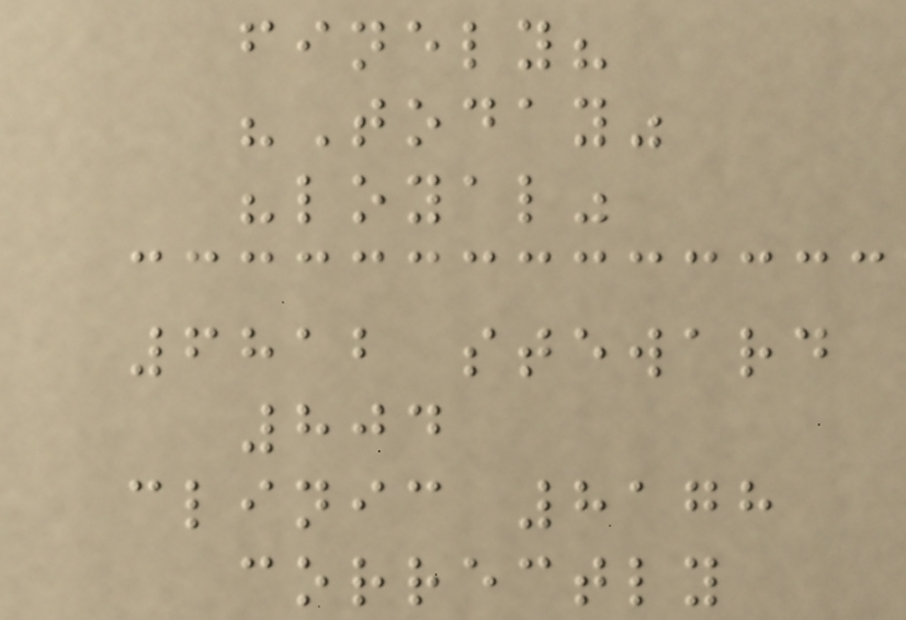finely?
"Today"
"loyal"
6812 steward
804
clinic 8178
correctly
